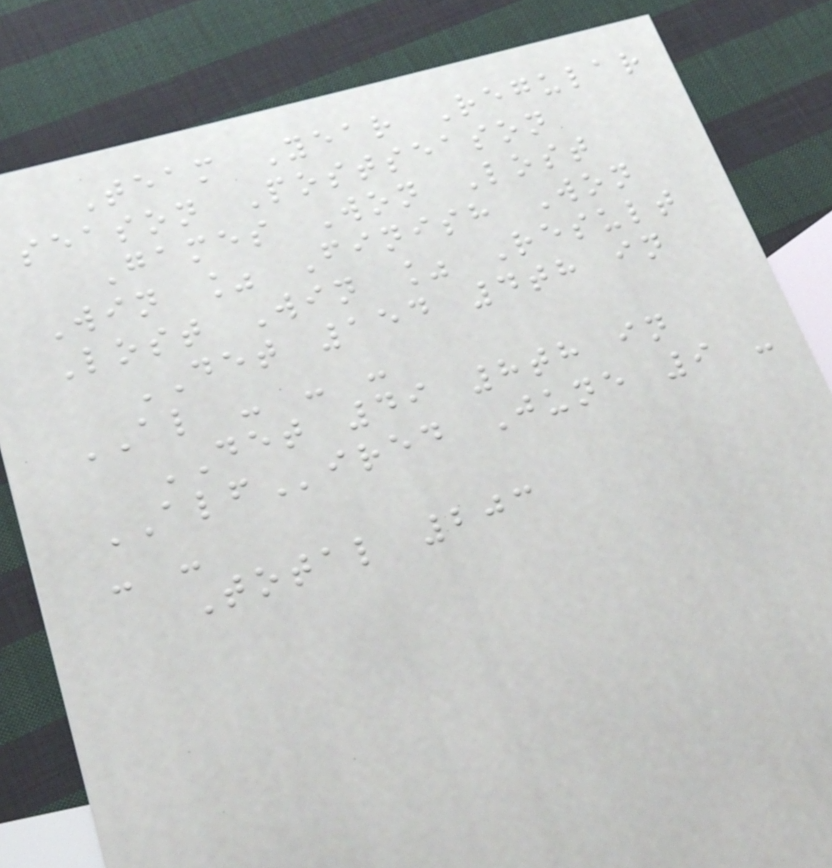Team Year Regular
season Postseason
Games Won Lost
Win % Finish Won
Lost Win % Result
DET 154 4th in
AL - - -
DET 49 8th in
ALFired June 9 -
- -
Total 203
